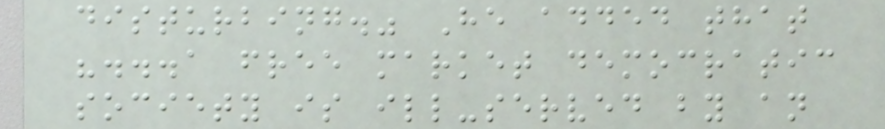disturbing." He added that
"...a free market democratic
society is ill-served by an
